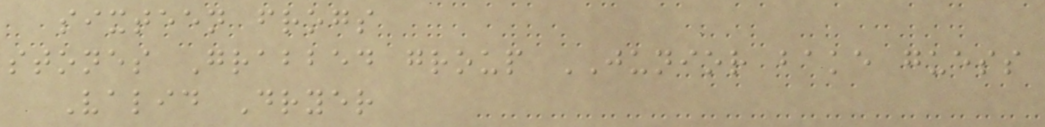sixteen frogs
stones Grabbed group JUNIOR bake guess
Valid Dryer
